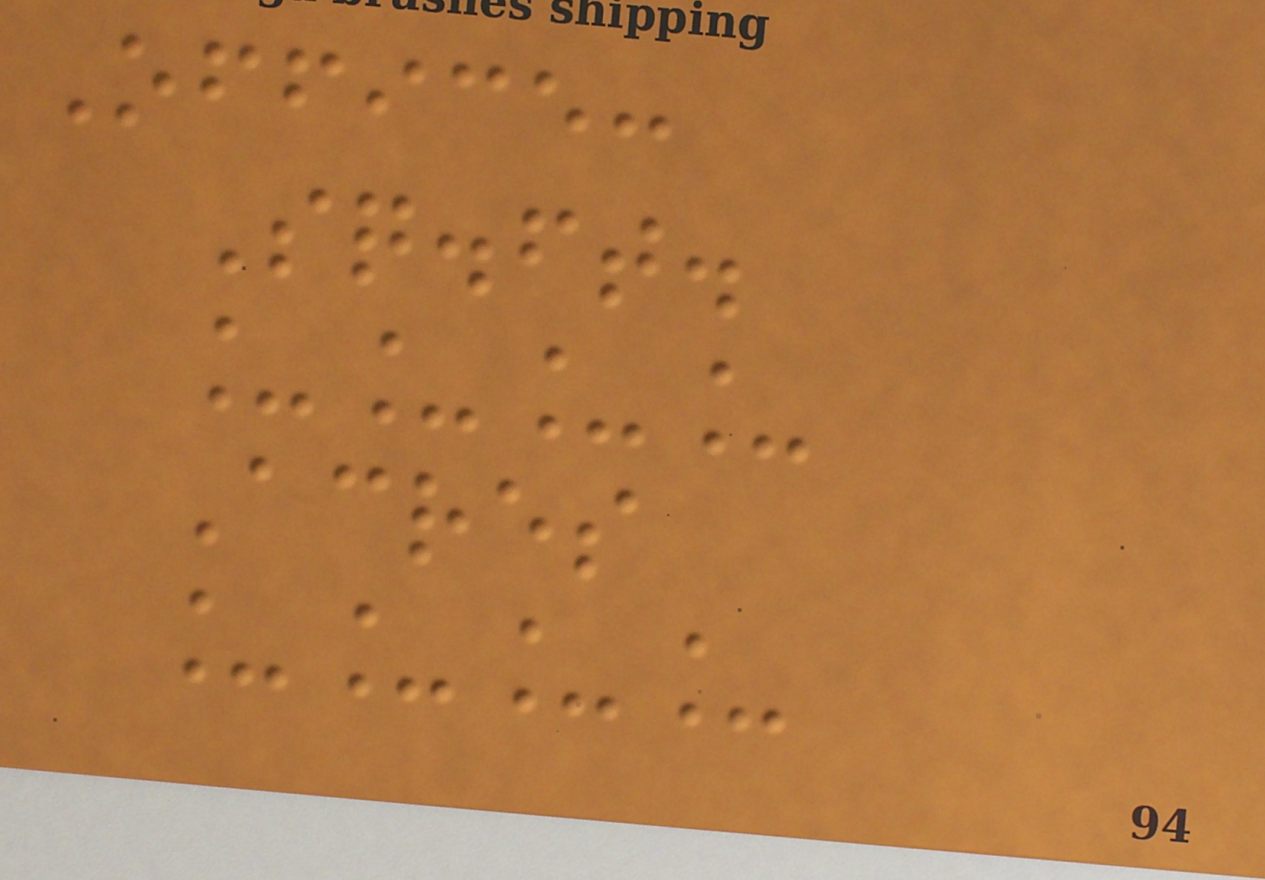Office:
Sq.ft.
____
Acres
____
